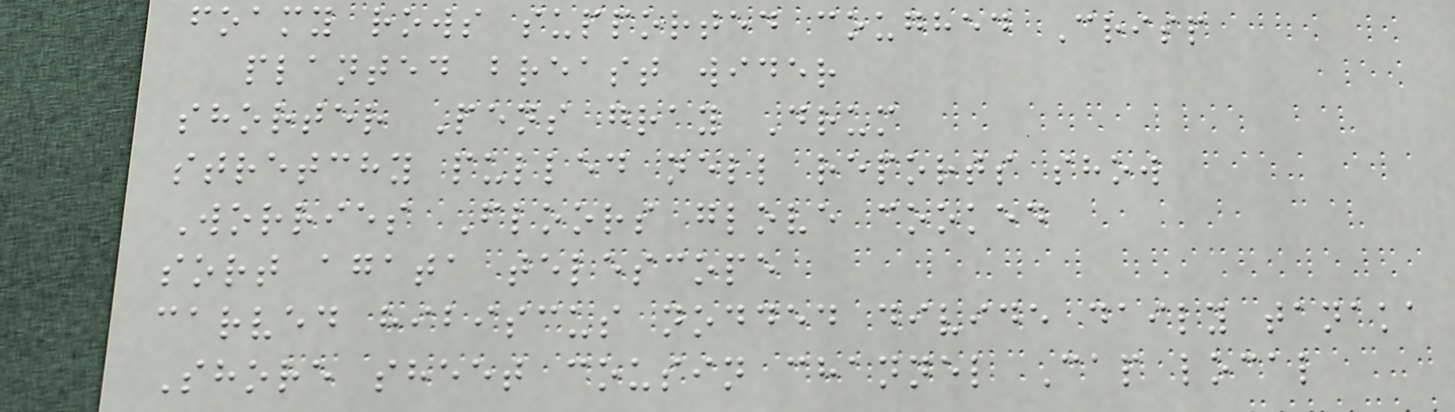foamy rows supported coughed Crisp
planted breast wider
shorter Pens gray Drum
stretchy pulled nell reports show
Worries Floors glove cooked
sort agata telescope
carved hibiscus nodded divide daily tanaka
Shore sheet cousin channel Cap local
